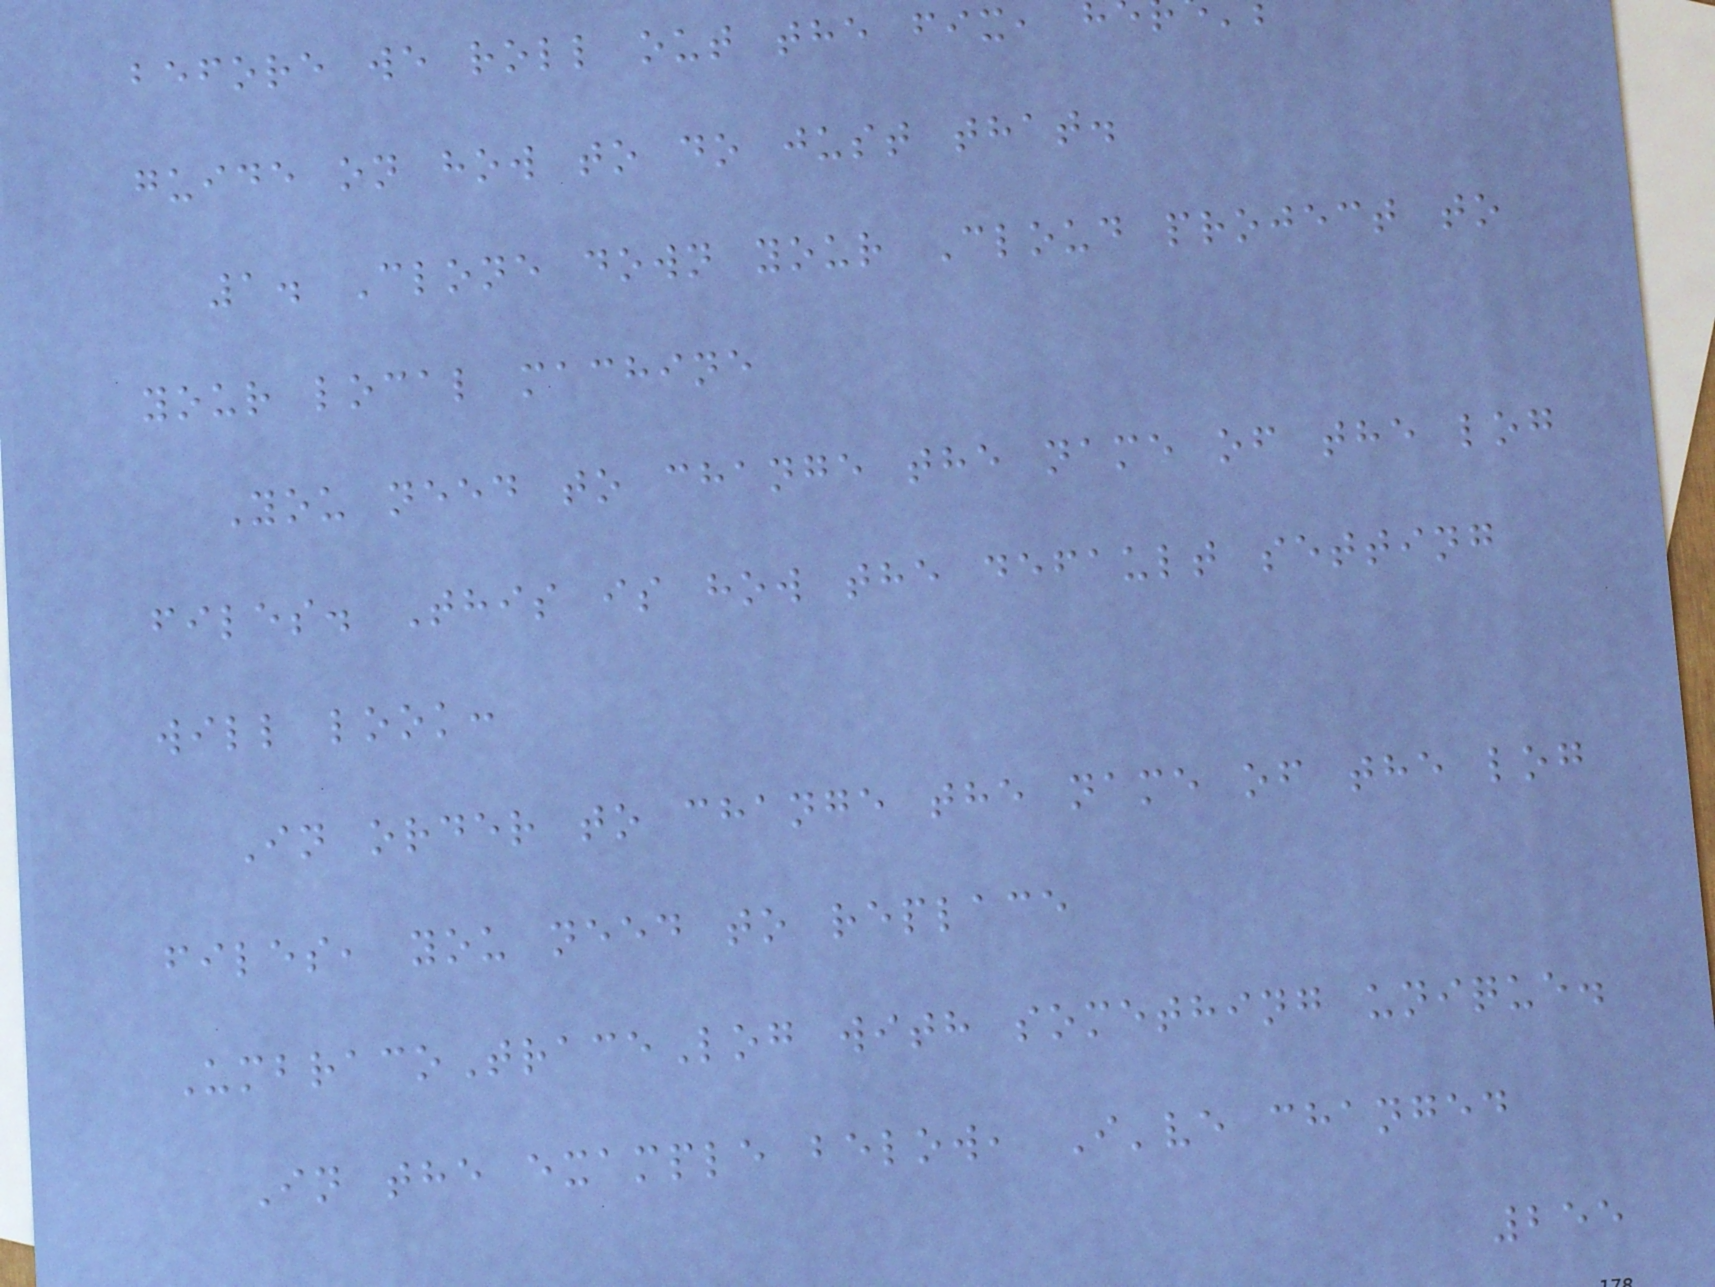before we roll out the fix,
guide on how to do just that.
1. Clone down your Cloud project to
your local machine
You need to change the name of the log
files. This is how the default setting
will look:
In order to change the name of the log
files, you need to replace
UmbracoTraceLog with something unique.
In the example below, I've changed
255
